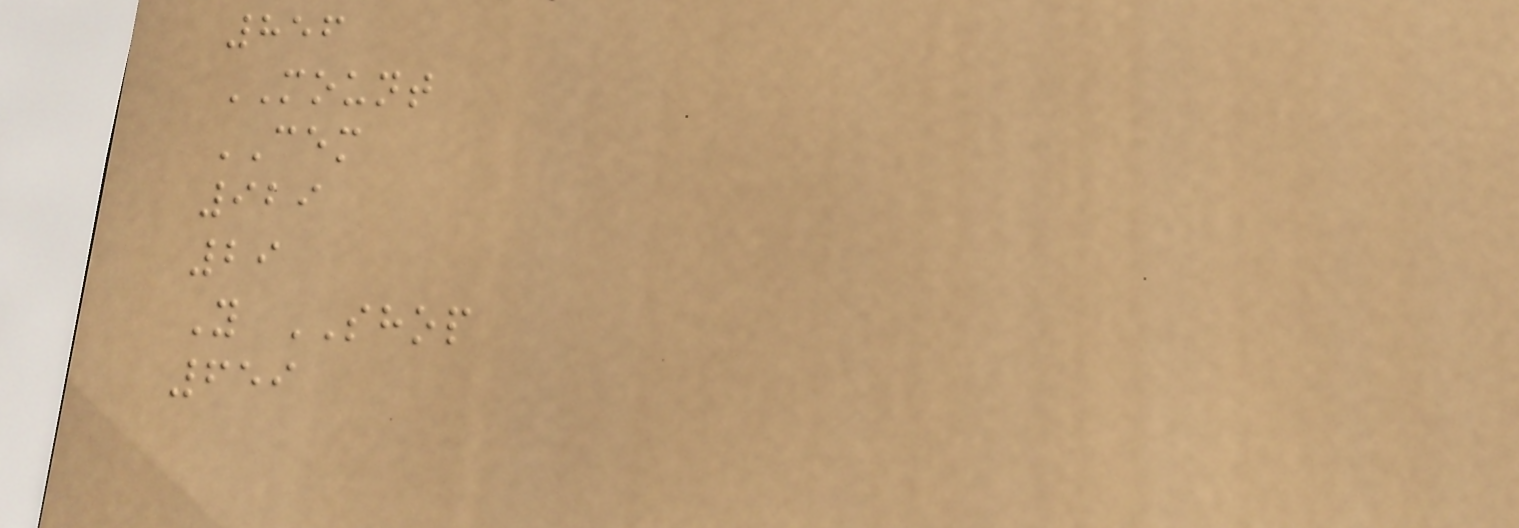856
MOUNT
CEM
929
29
Y SHOP
659
